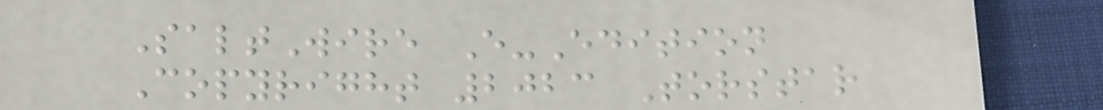SaltWire E-Edition
Copyright 2023 Torstar
